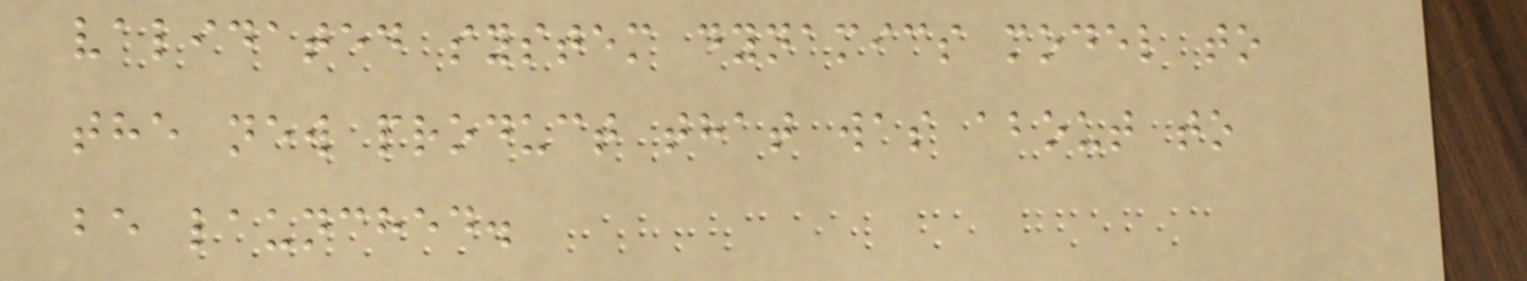validated system dynamics model to
the new product that was about to
be launched.
